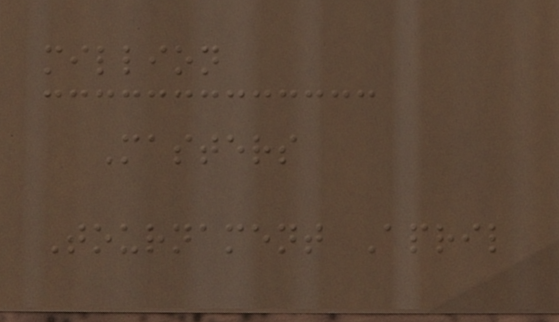million
Masters
Tournament April
